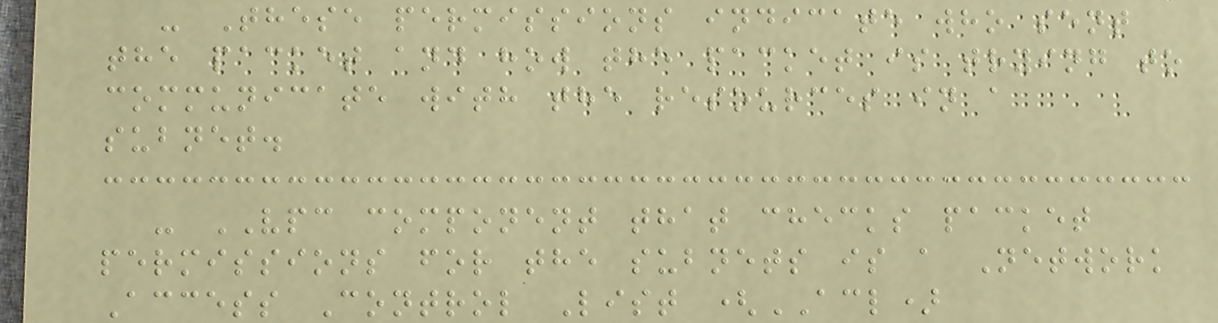- These permissions indicate who sent
the packet and how the packet is trying to
communicate with the resources in a
subnet.
- VPC component that checks packet
permissions for the subnets is a Network
Access Control List (ACL)
